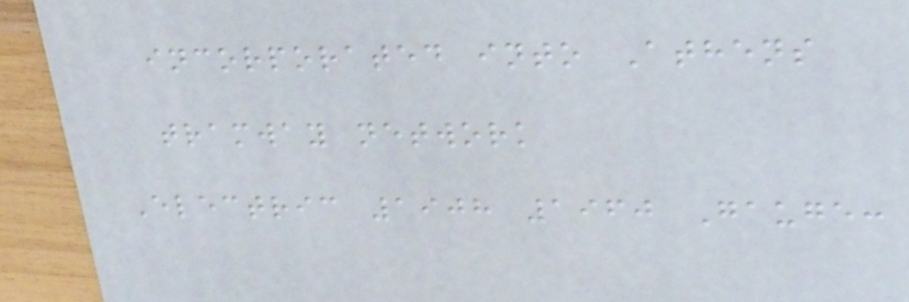incorporated into Athens
tramway network
Electric 1908 1960 Gauge:
